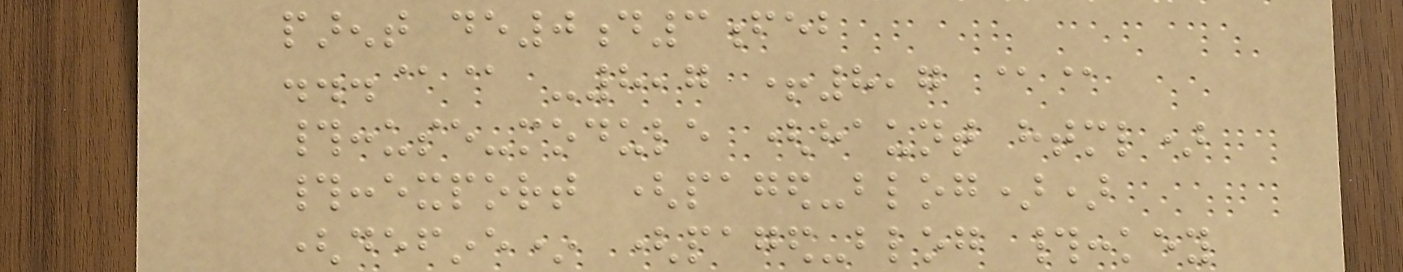parent de0d3feb
...@@ -8,7 +8,7 @@
#:use-module (haunt html)
#:export (paged-blog))
(define* (paged-blog #:key
